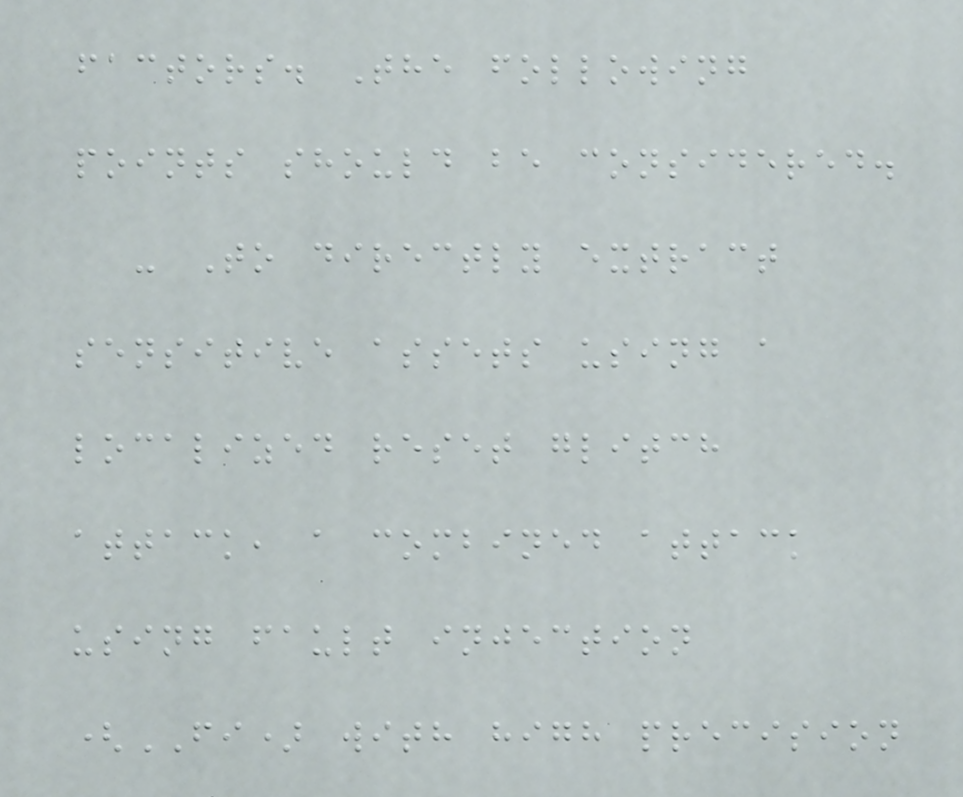factors. The following
points should be considered.
- To directly extract
sensitive assets using a
localized reset glitch
attack, a combined attack
using fault injection
(FI) with high precision
